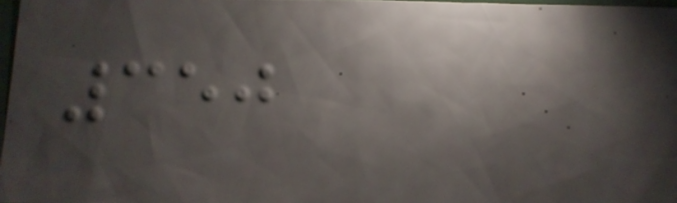350
